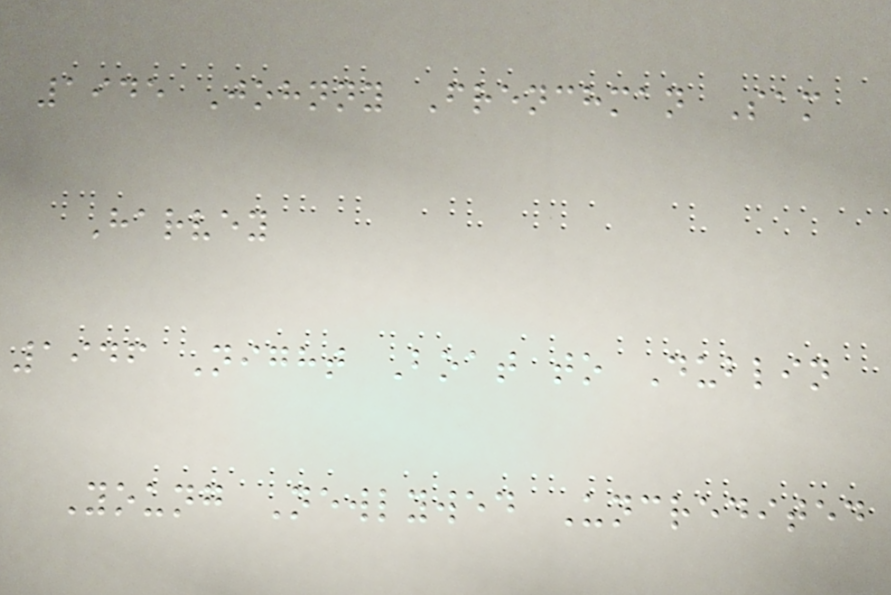1945 Johnny Frenchman Sam
Harvey
1946 Night Boat to Dublin
Young Newlywed Uncredited
